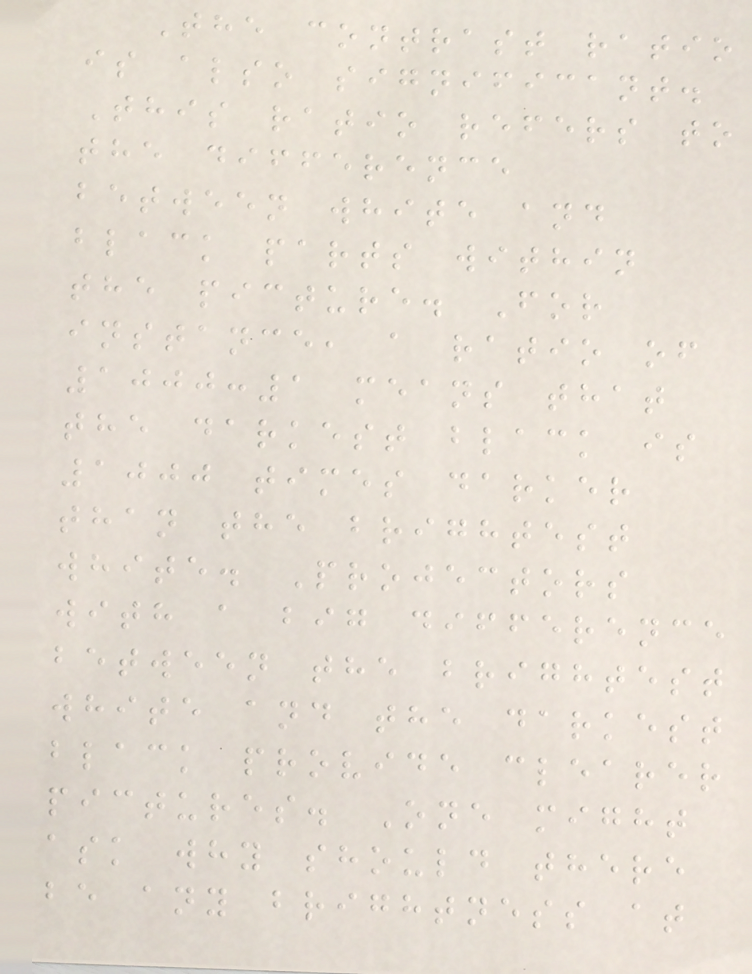The contrast ratio
is also significant.
This ratio refers to
the difference
between white and
black parts within
the picture. For
instance, a ratio of
1000:1 means that
the darkest black is
1000 times darker
than the brightest
white. Projectors
with a big difference
between the brightest
white and the darkest
black provide clearer
pictures. One might
ask why should there
be any brightness at
